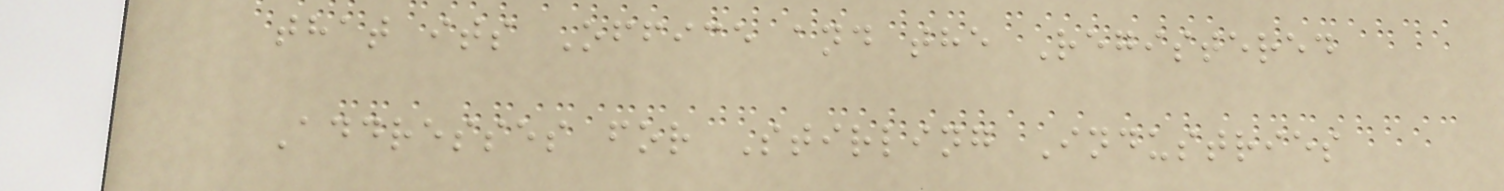that its Office and the Registered
Addresses for Stirling Industries
